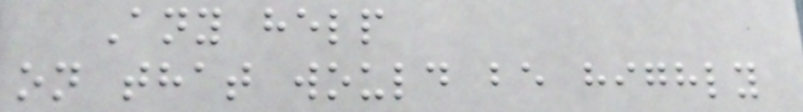Any help
on that would be highly
